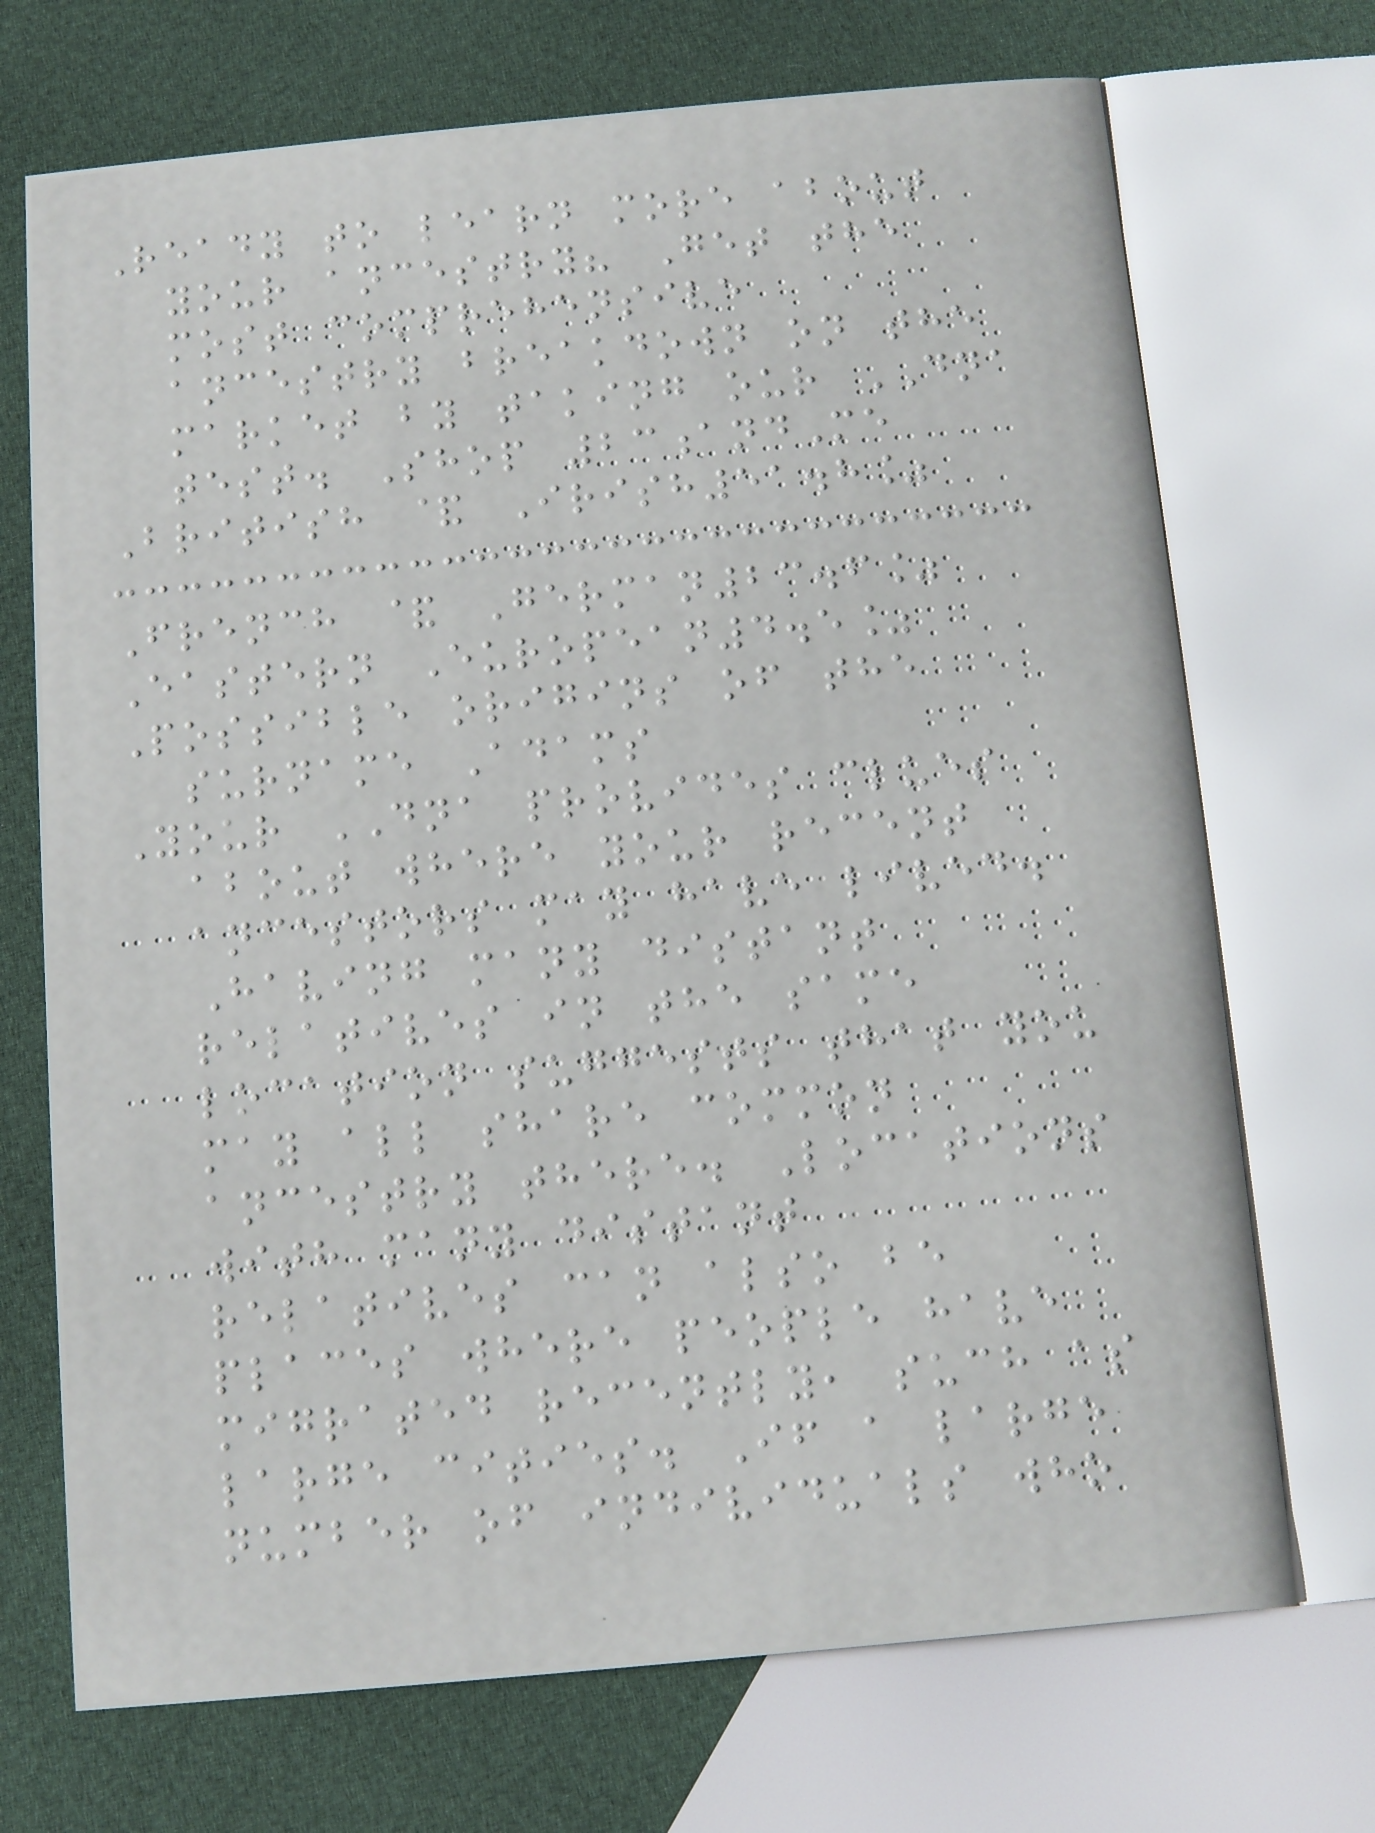Ready to learn more about
your ancestry? Get the
most comprehensive
ancestry breakdown on the
market by taking our DNA
test. Shop 23andMe
British & Irish51.8%
French & German23.6%
Eastern European4.5%
Possible origins of the
surname Adams
Your DNA provides clues
about where your recent
ancestors may have lived.
Having many distant
relatives in the same
location suggests that you
may all share common
ancestry there. Locations
with many distant
relatives can also be
places where people have
migrated recently, such as
large cities. If a large
number of individuals who
